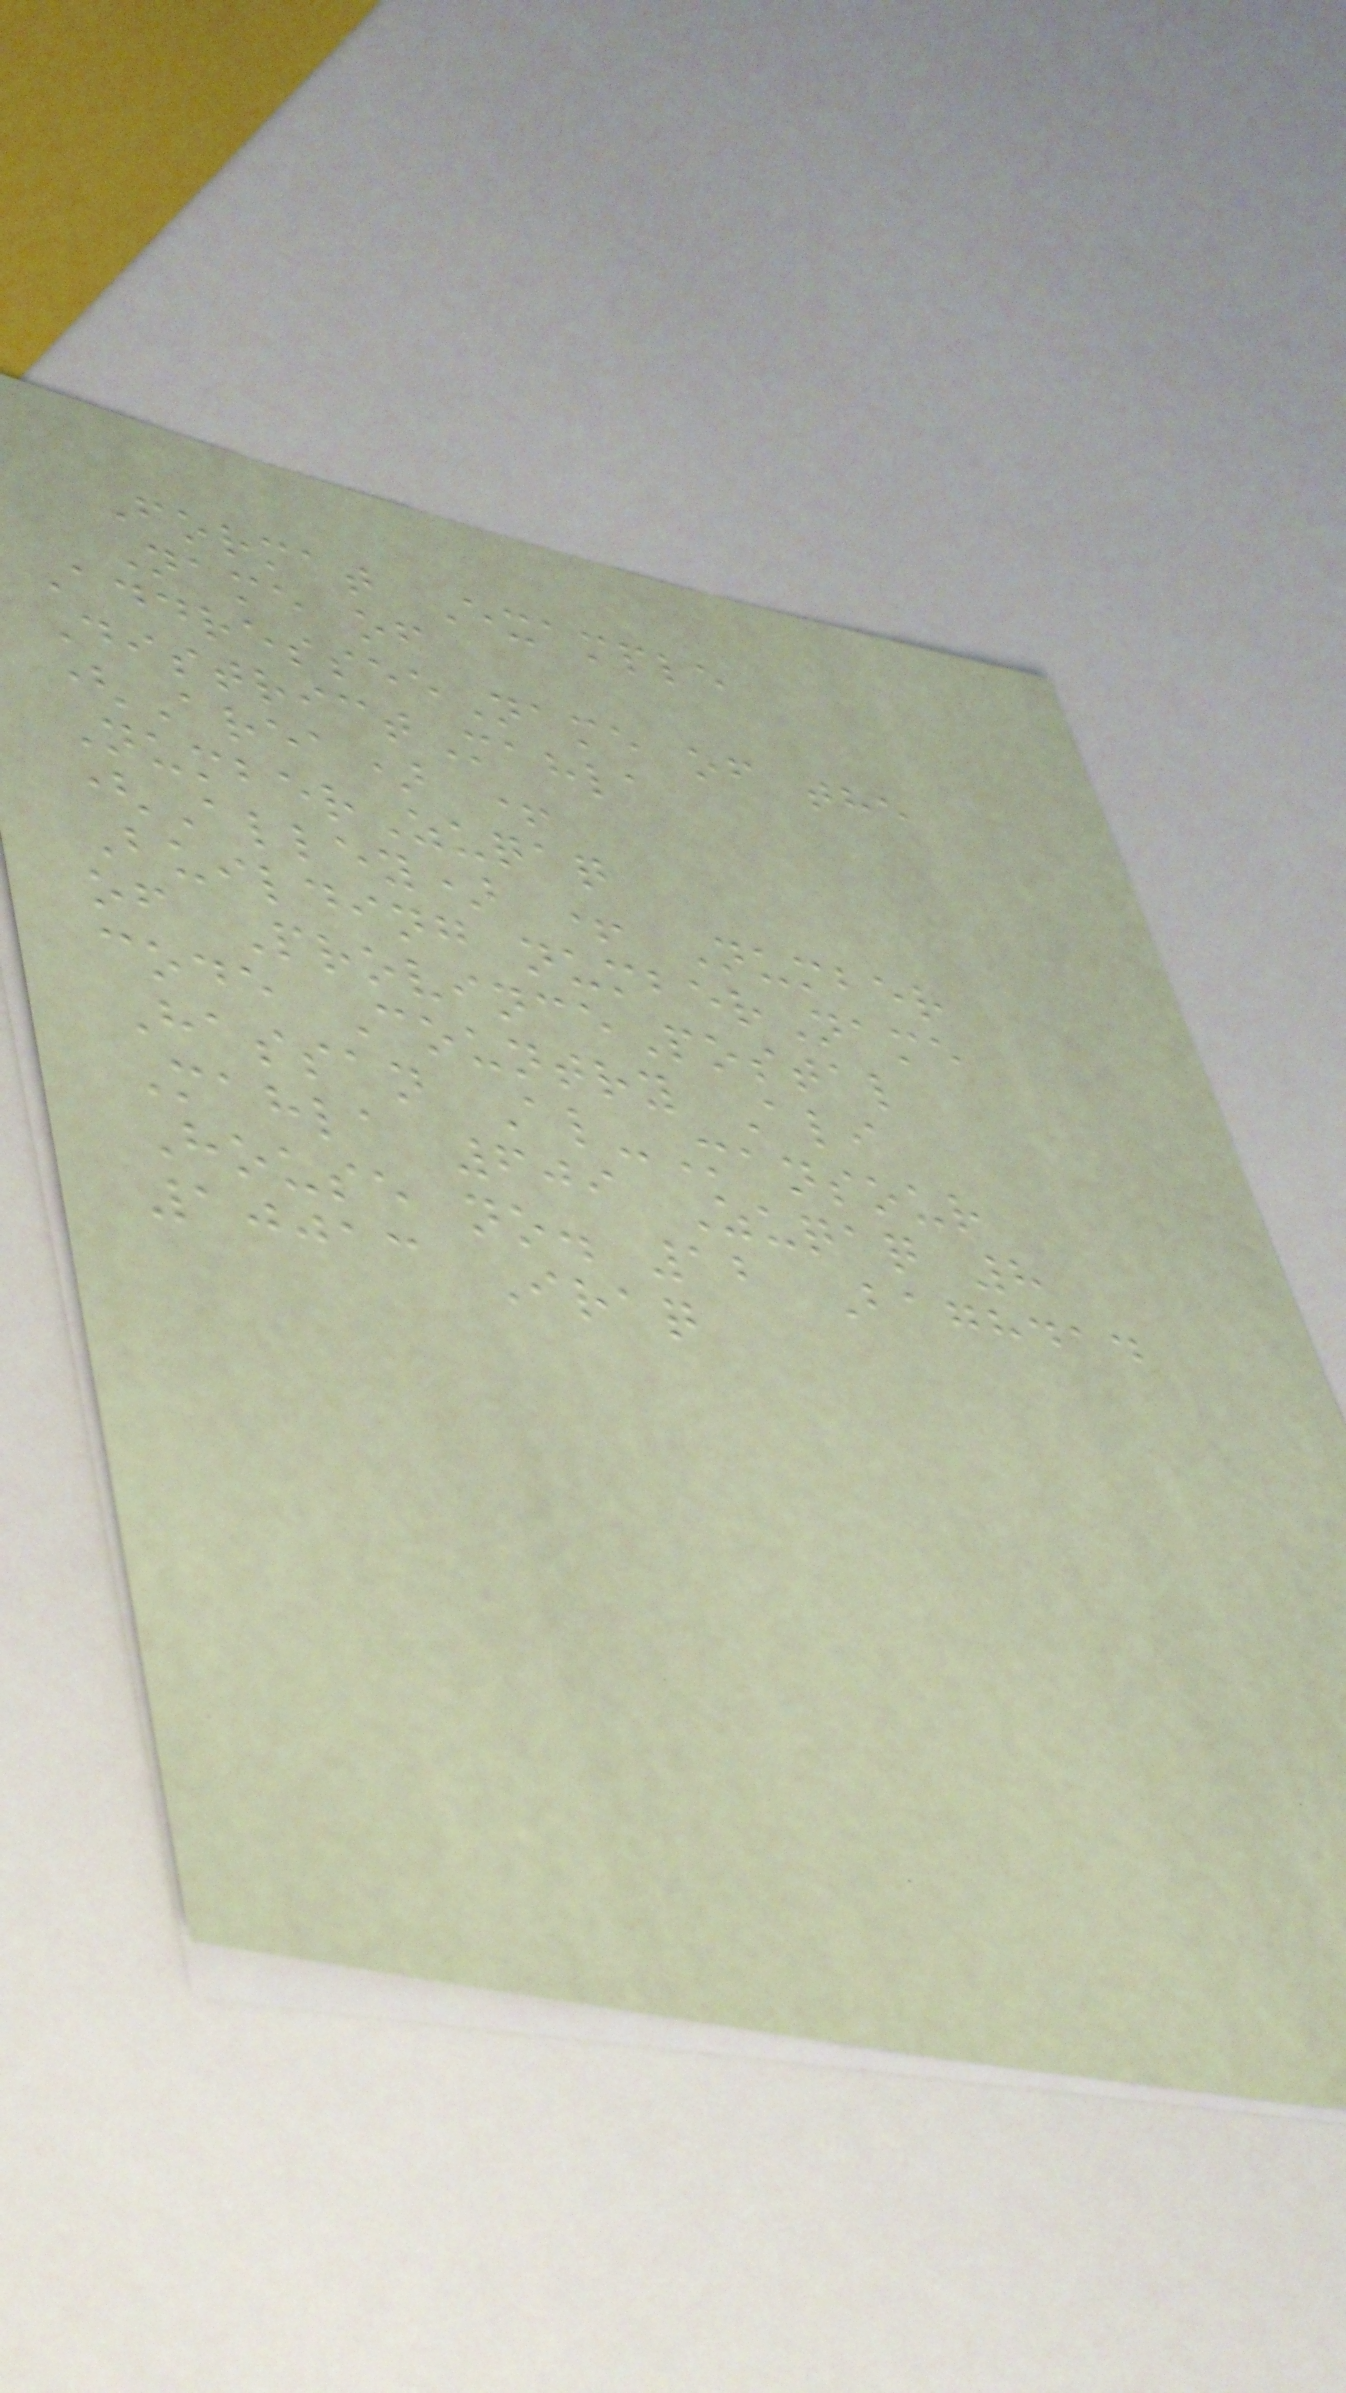Format Example
Name of
AddresseeName of the
DistrictMahla
(Area) +
NumberZuqaq
(Alley) + Number
Building numberName
of ProvincePostal
code Country Ali
Hassan Al-Mansour
Mahla 609 Zuqaq 8
House no. 12 Baghdad
10013 Iraq
